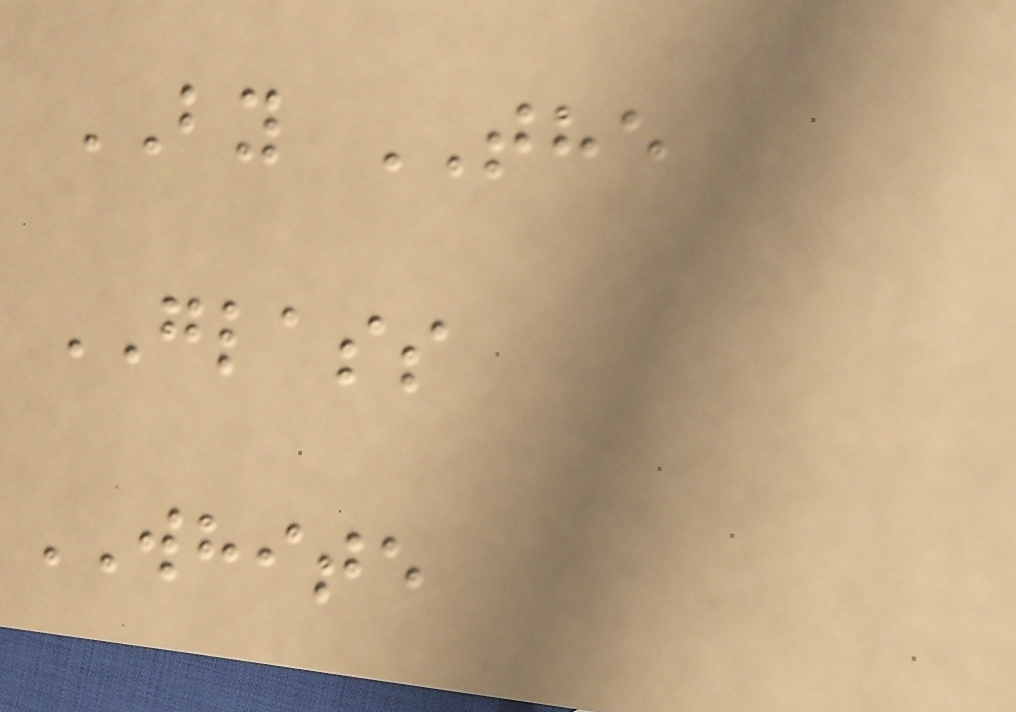BY THE
GLASS
WHITE
